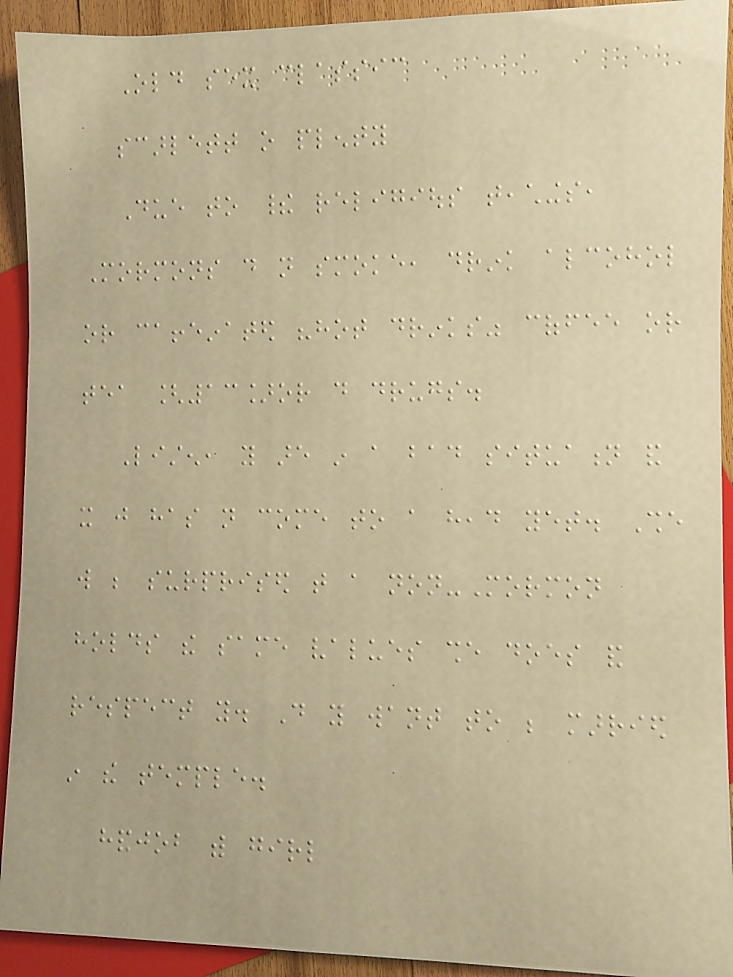Old sex classic
scarlett o plenty
Due to their religious teachings,
Mormons do not smoke, drink alcohol
or caffeinated "hot drinks" coffee or
tea [13]or do drugs.
Listen, you are in a bad situation and
it just has not come to a head yet. She
will be surprised that a non-Mormon
holds the same values she does and
respect you. Do you want to be married
in the temple.
handjob with girl
